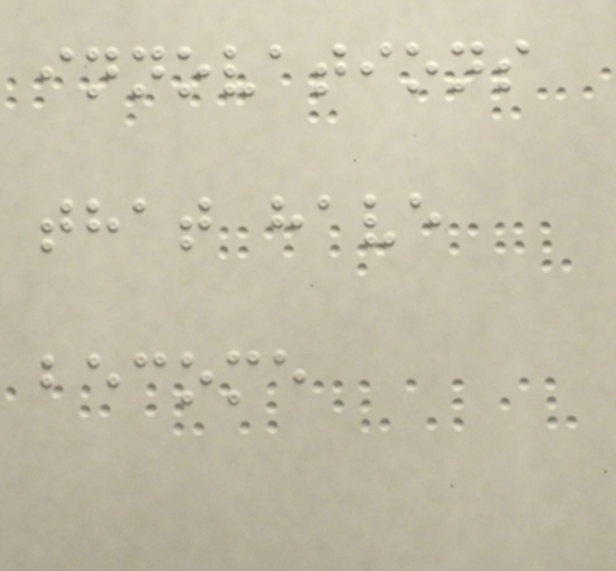innovations
that have
become
